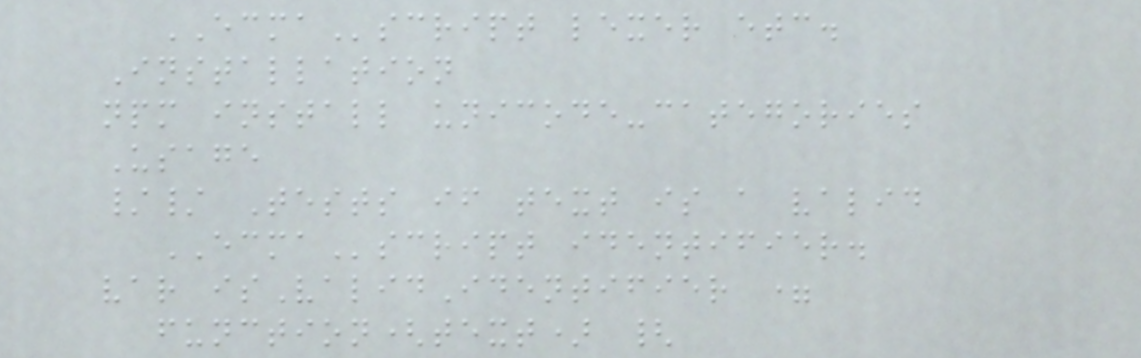ECMAscript lexer etc.
Installation
npm install unicode-categories
Usage
// Tests if text is a valid
ECMAscript identifier.
var isValidIdentifier =
function(text) {
